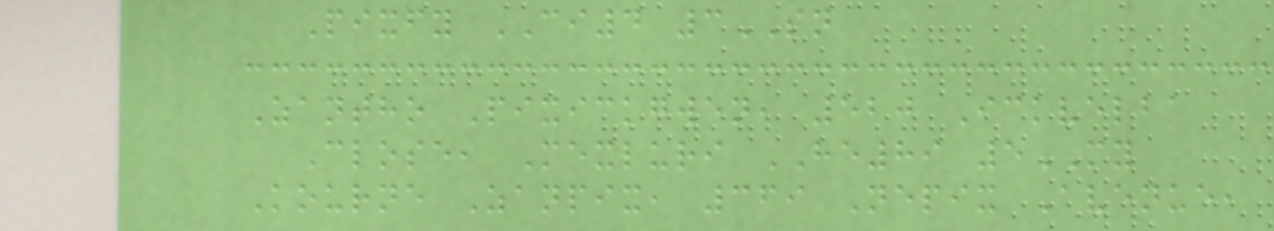Pixfy CI4 3SN
Zantho Pixickgwen, 520 Ickvelba
Close, Mexluri HE89 5MY
Kourne Zanpix, 369 Nepix Avenue,
